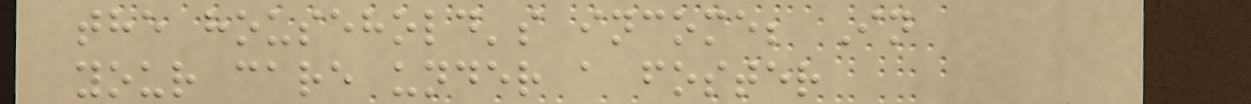the household's income; In
your care under a foster
